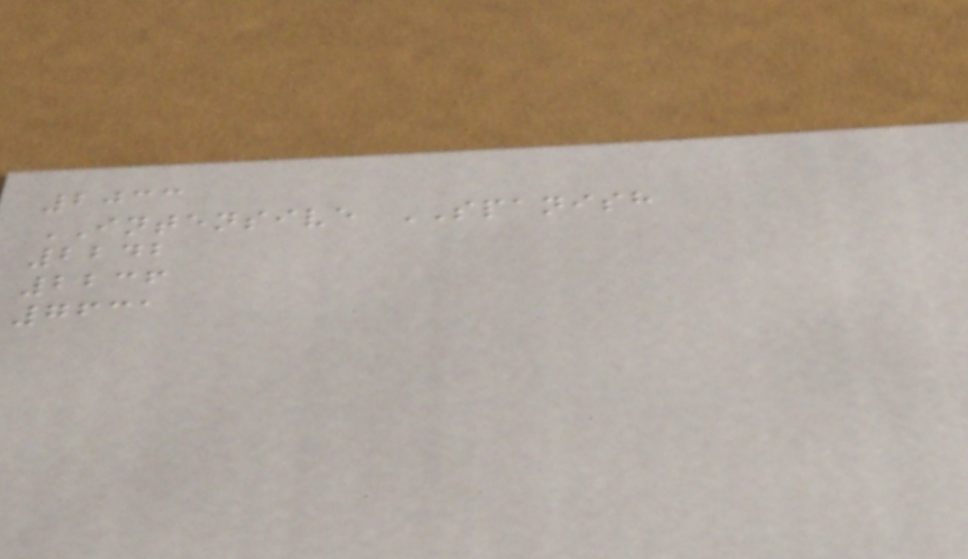2033
INTENSIVE SPANISH
2242
2236
7631
